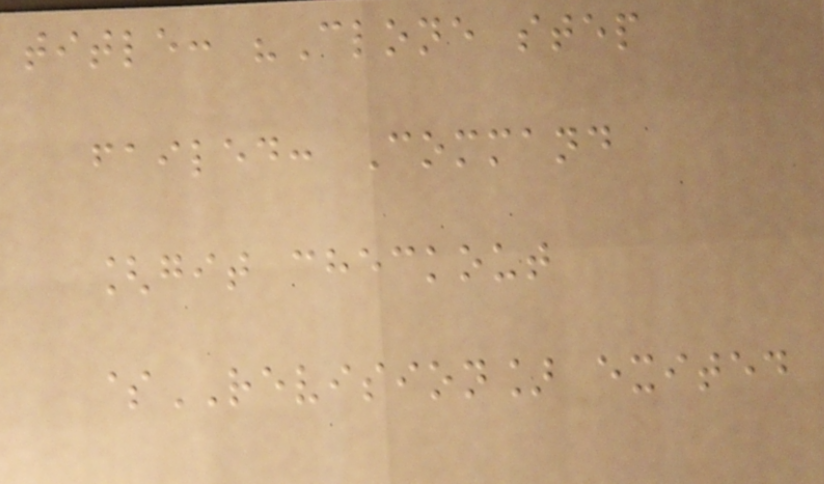title: "Clone step
failed: Command
[git checkout
$REVISION] exited
